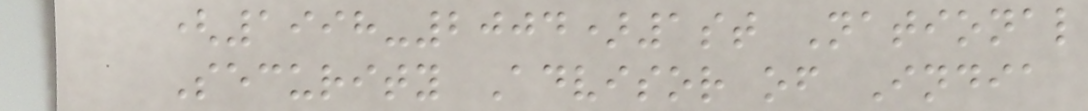(1998-2004)1st National
Security Advisor of India
